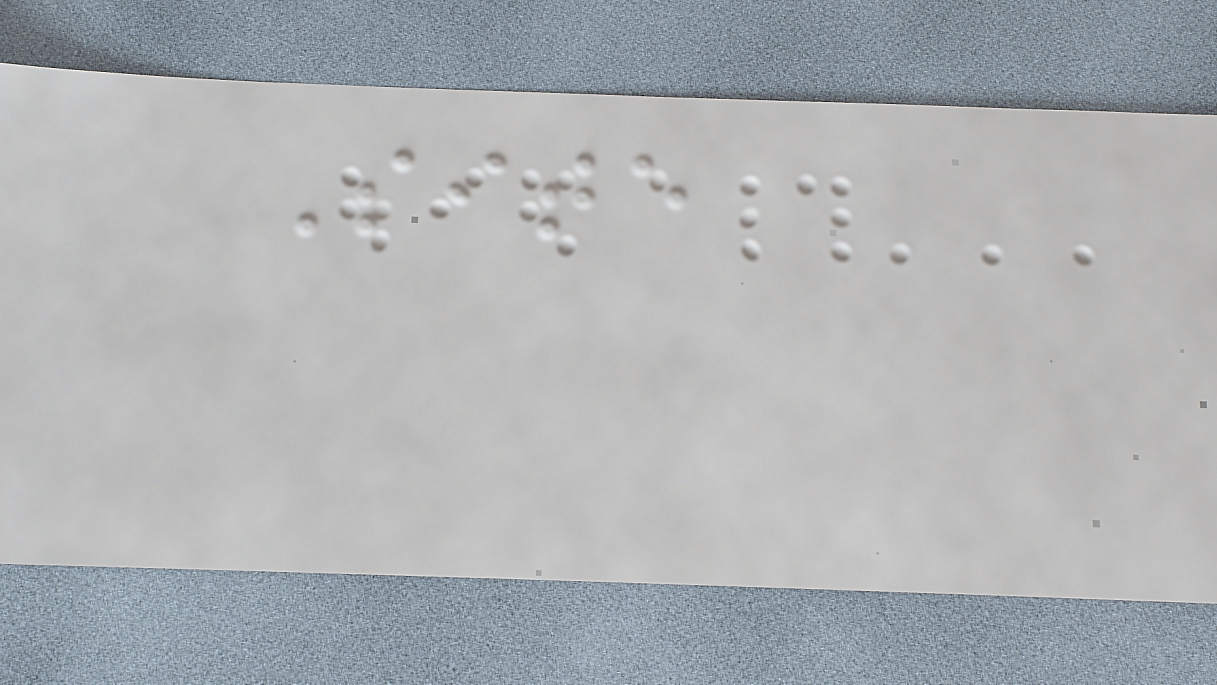Site
